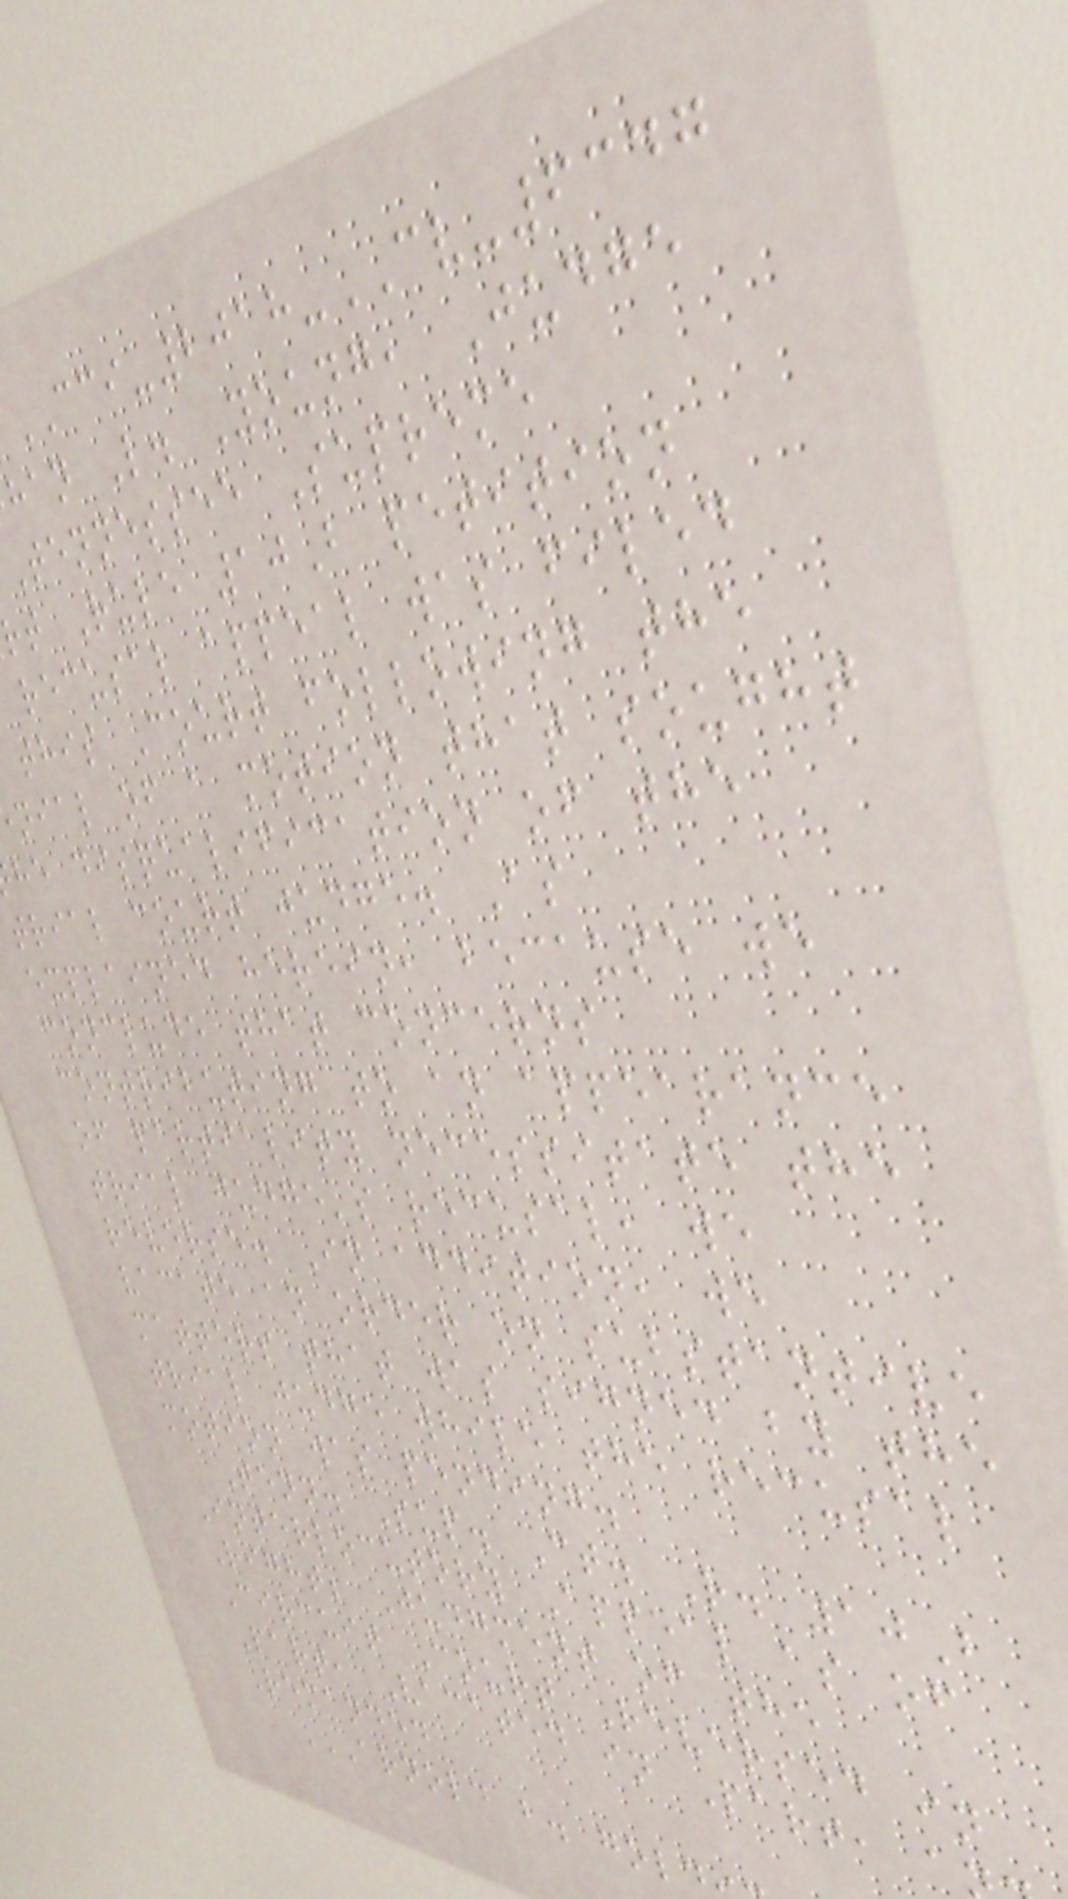CCI-2018-CV-6347
han L. Young, Judge
Tennessee Supreme
rt Rule 10B petition
recusal appeal was filed
this Court following the
nial of a motion that sought
he disqualification of the
trial court judge. As
explained herein, because we
conclude that concerns
contributing to an appearance
of partiality necessitate the
trial judge's recusal, we
reverse. In addition, we
vacate an order on substantive
matters that was signed by the
trial judge while the recusal
motion was pending.
Tenn. Sup. Ct. R. 10B
Interlocutory Appeal as of
Right; Judgment of the
Circuit Court Reversed in
Part, Vacated in Part, a
Remanded
